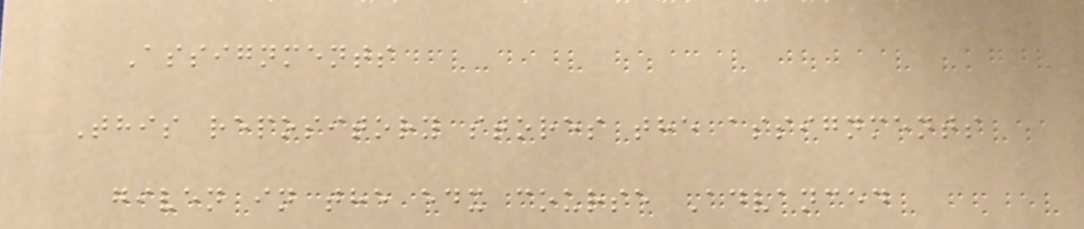Assignments
This repository stores the assignments
given in the edx course Advanced
